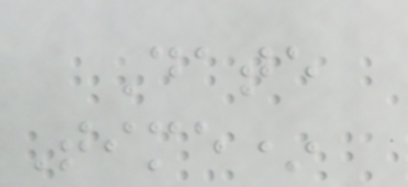Date
Time*
